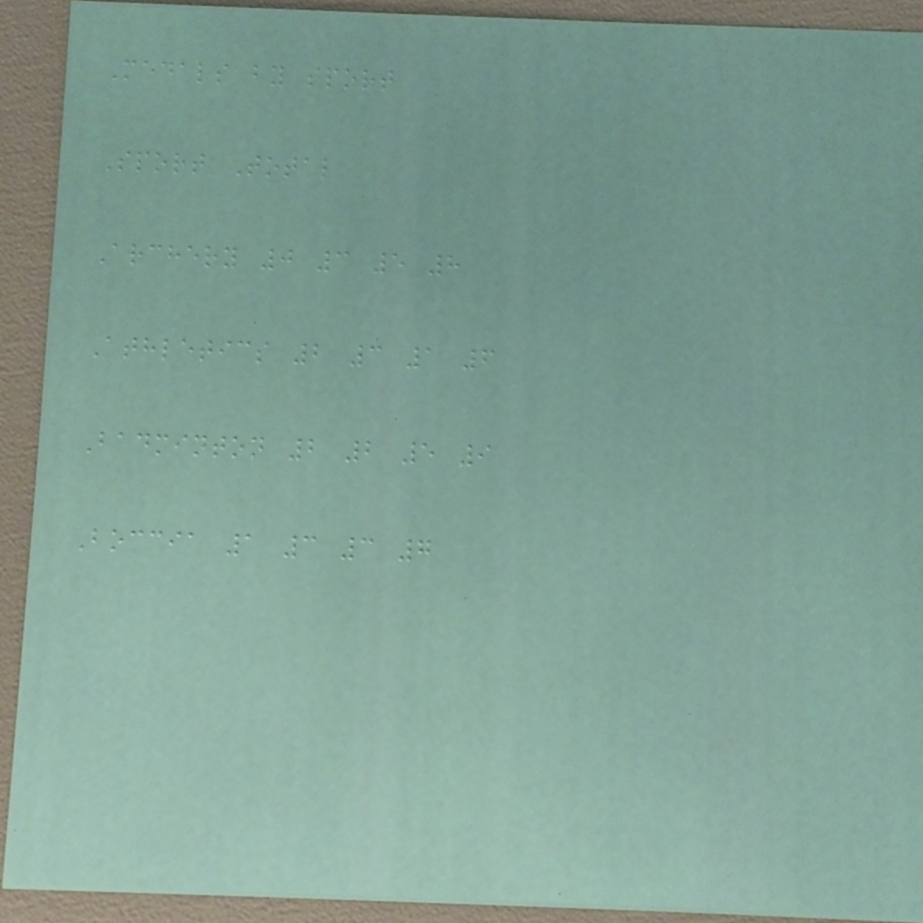Medals by sport
Sport Total
Archery 0 3 5 8
Athletics 2 3 1 6
Badminton 2 2 5 9
Boccia 1 3 3 7
